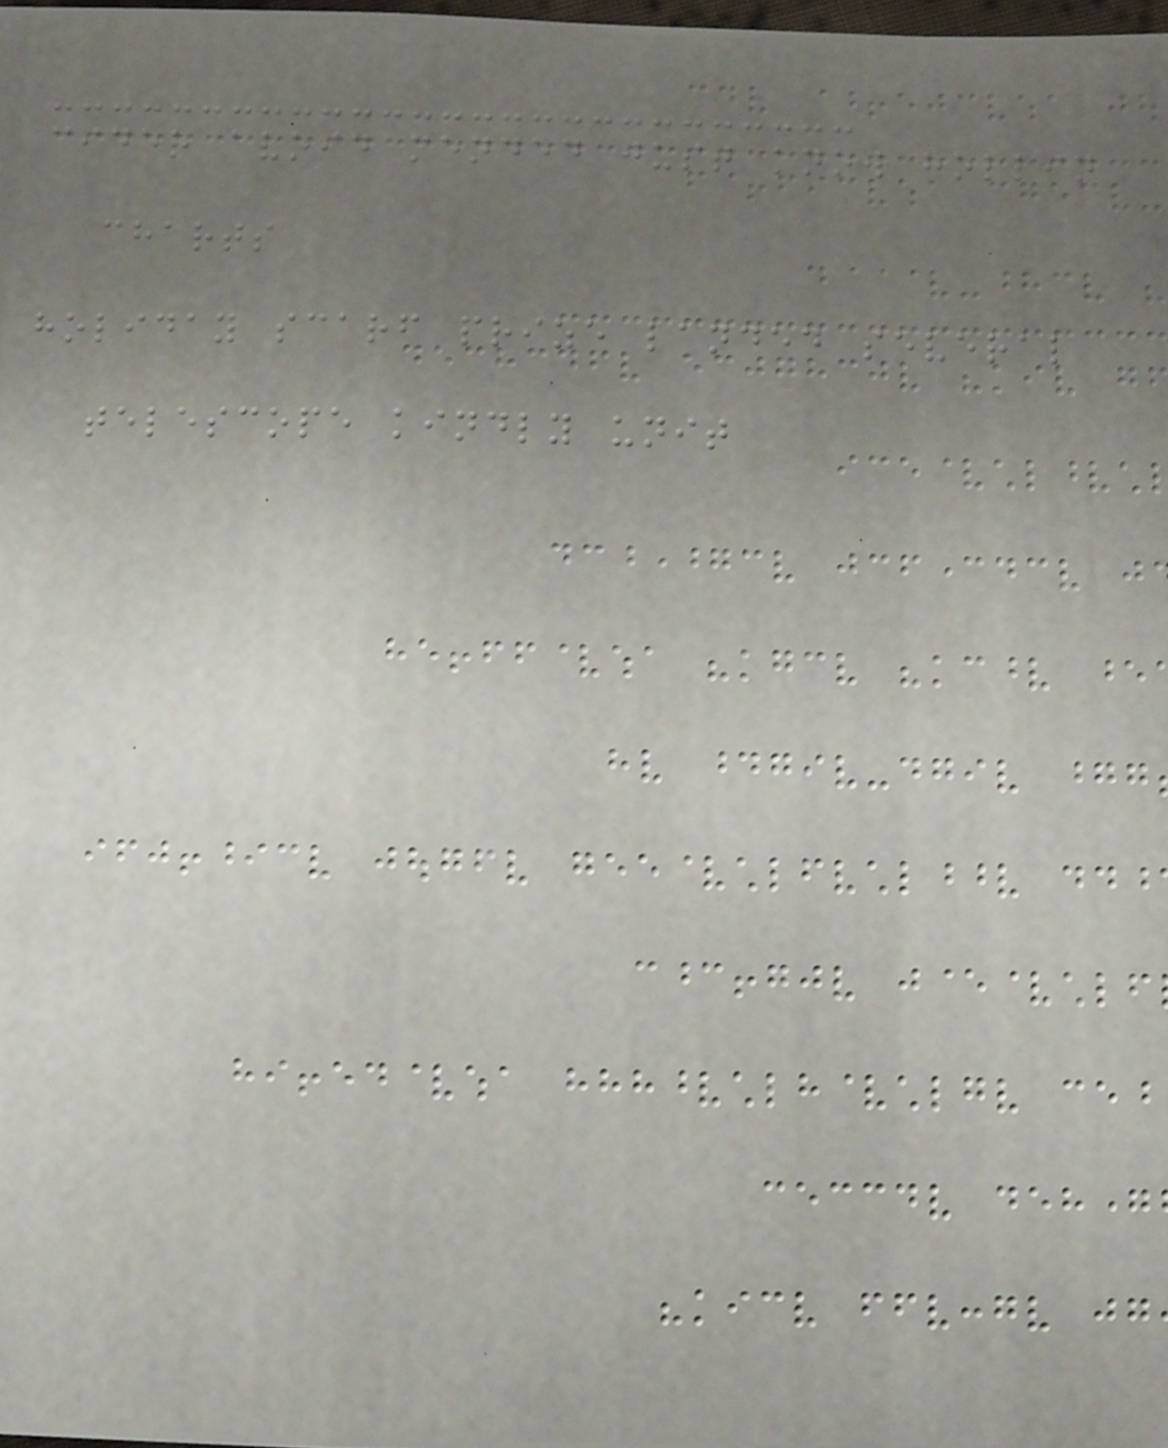cider avoid mended just know hollin
charts
holiday scarf prize landed several
telescope kindly unit
